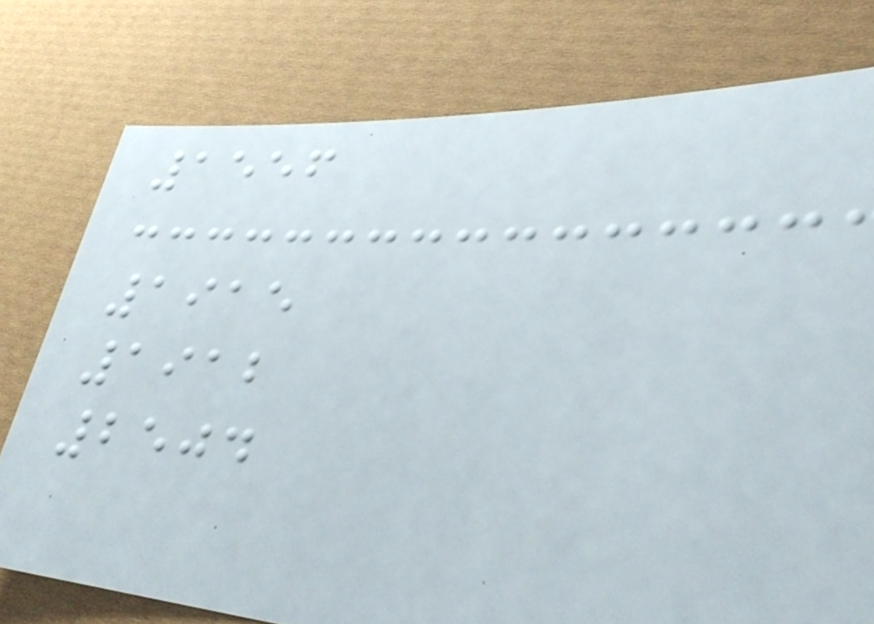1556
1915
1912
2504
